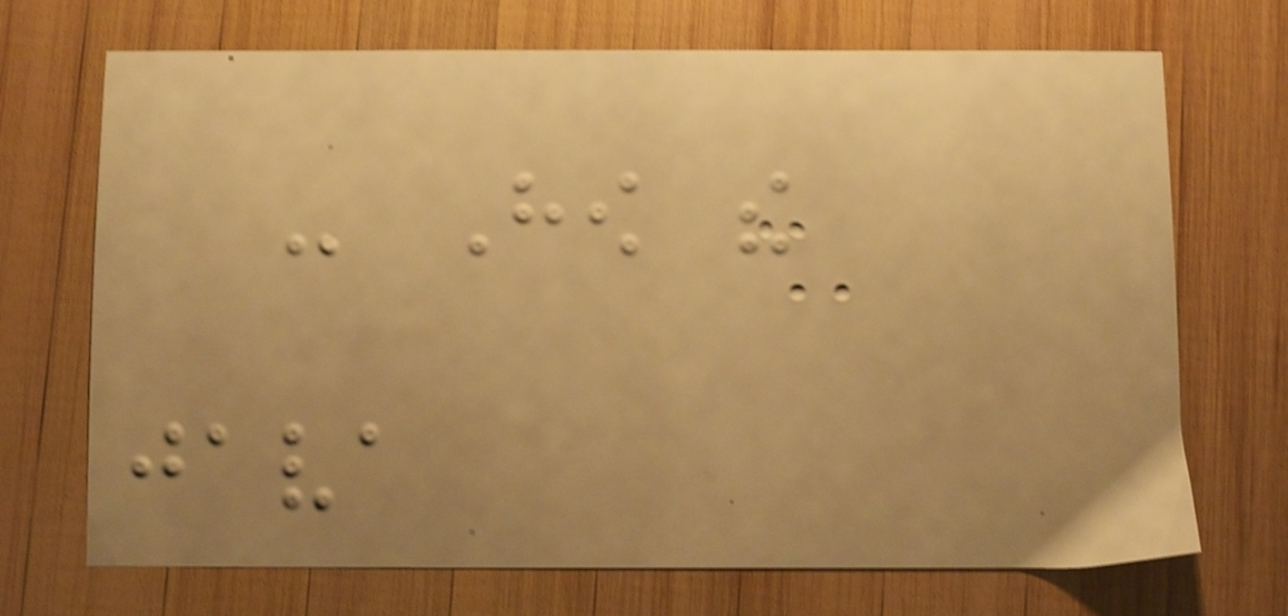- How the
java
